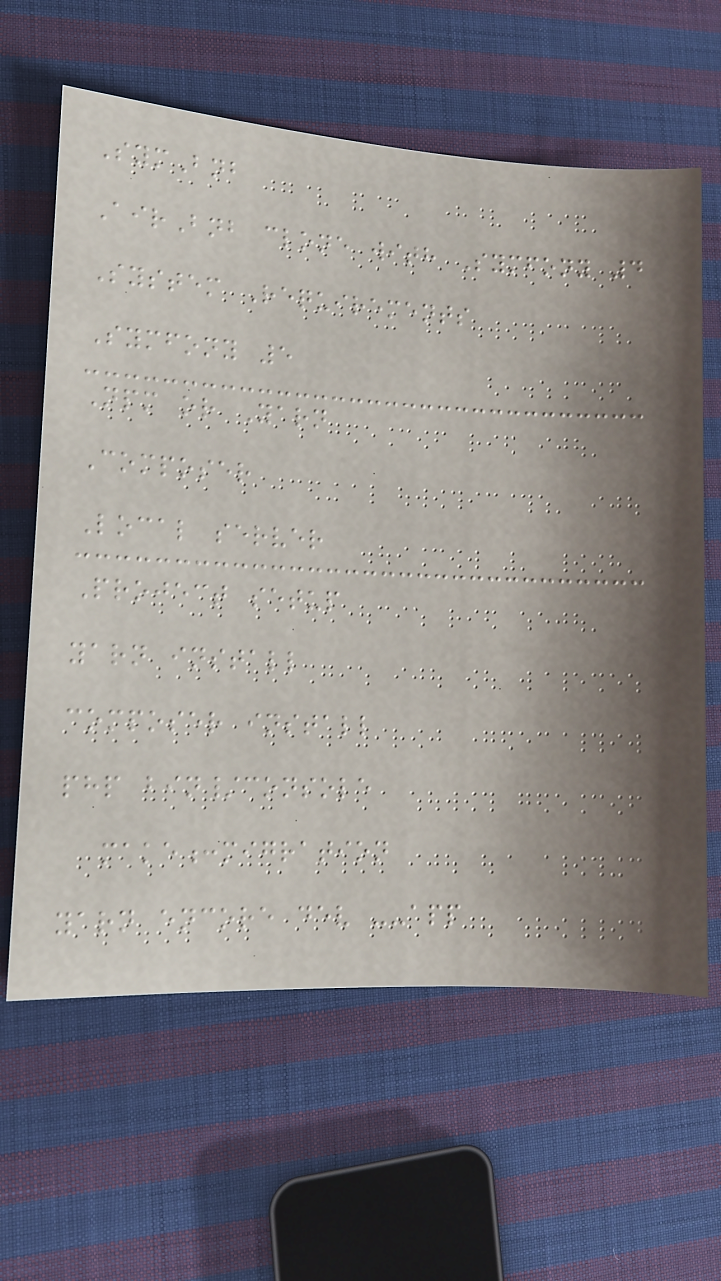SymBnb
AirBnb clone with Symfony 4
System Requirements
Symfony 5
Npm or Yarn
Composer
Local server
Project setup
yarn install
composer install
php bin/console
make:migration
yarn encore dev --app
